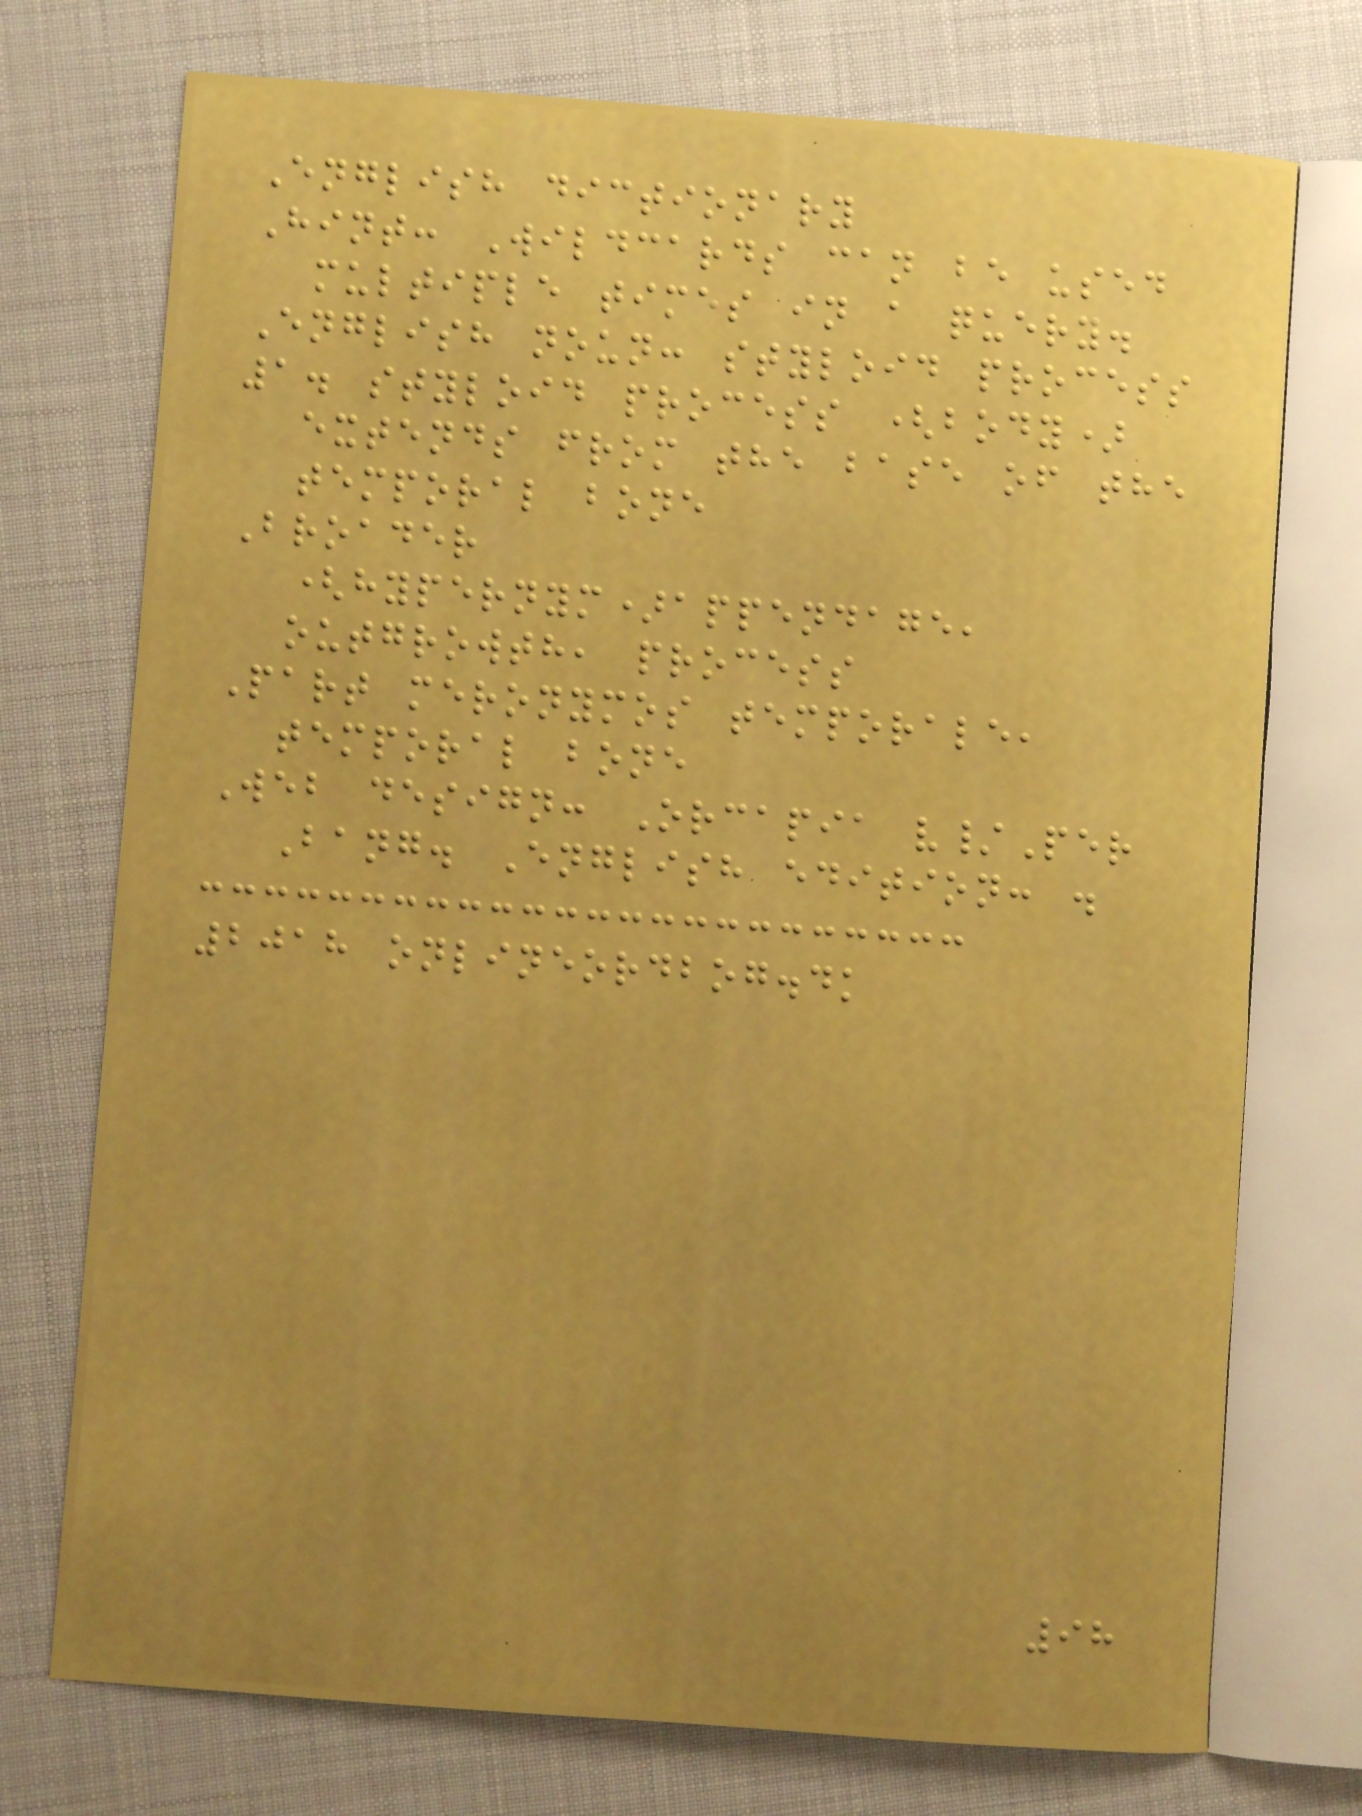English dictionary
Hint: Wildcards can be used
multiple times in a query.
English noun: styloid process
1. styloid process (body)
extends from the base of the
temporal bone
Broader
(hypernym)appendage,
outgrowth, process
Part meronymos temporale,
temporal bone
Web design: Orcapia v/Per
Bang. English edition: .
2018 onlineordbog.dk
98
